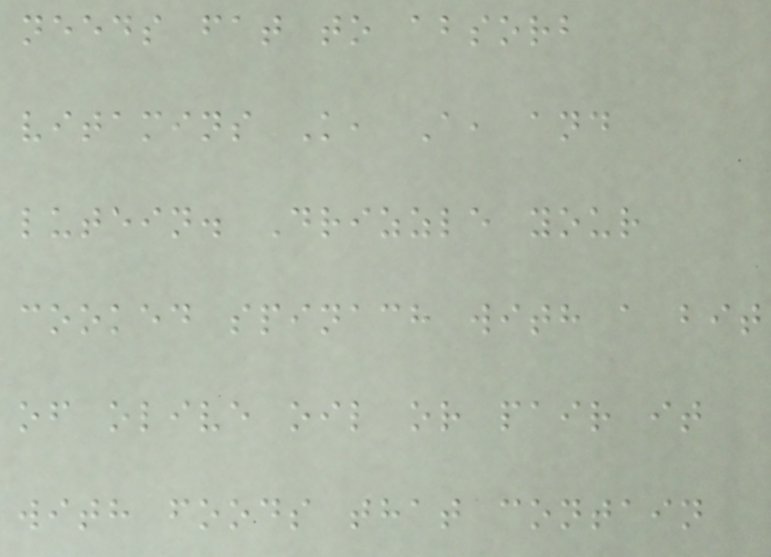needs fat to absorb
vitamins K, A, and
lutein. Drizzle your
cooked spinach with a bit
of olive oil or pair it
with foods that contain
